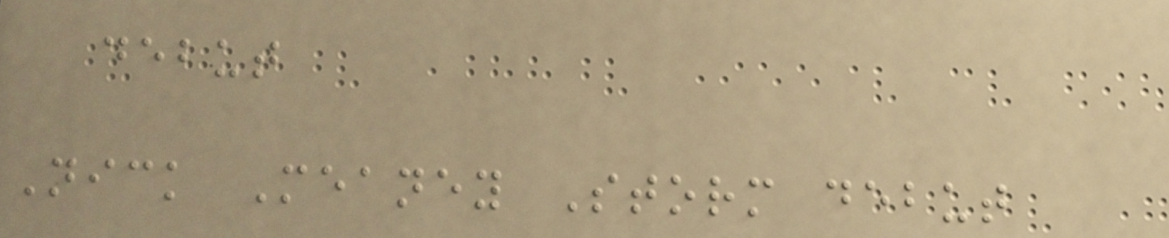debut
Nick Meaney Storm debut
